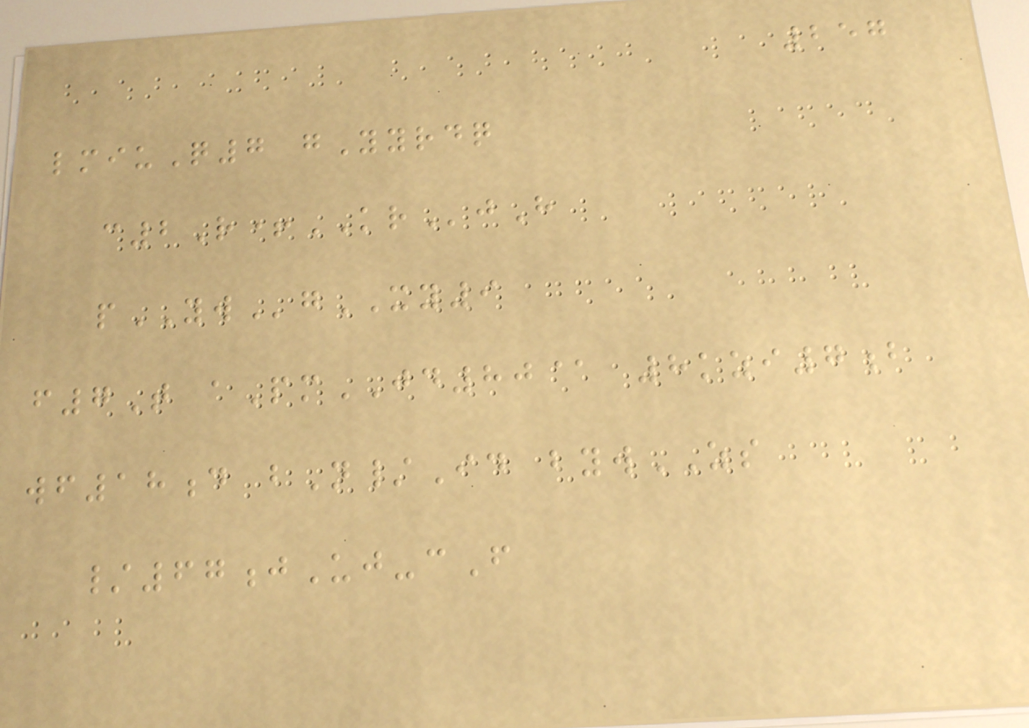257
lmiuQ7 gYyrdq
c2R+KRjH
pYWgXY9
f7T aPmJD80@ 8kzi7b
wf18d bN/Id bywZS
/67jUj-cF
